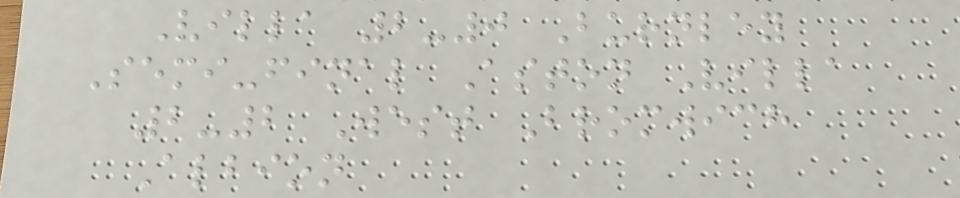Villa 2-0 Burnley
Semi-final Aston Villa
2-2 West Bromwich
Albion
